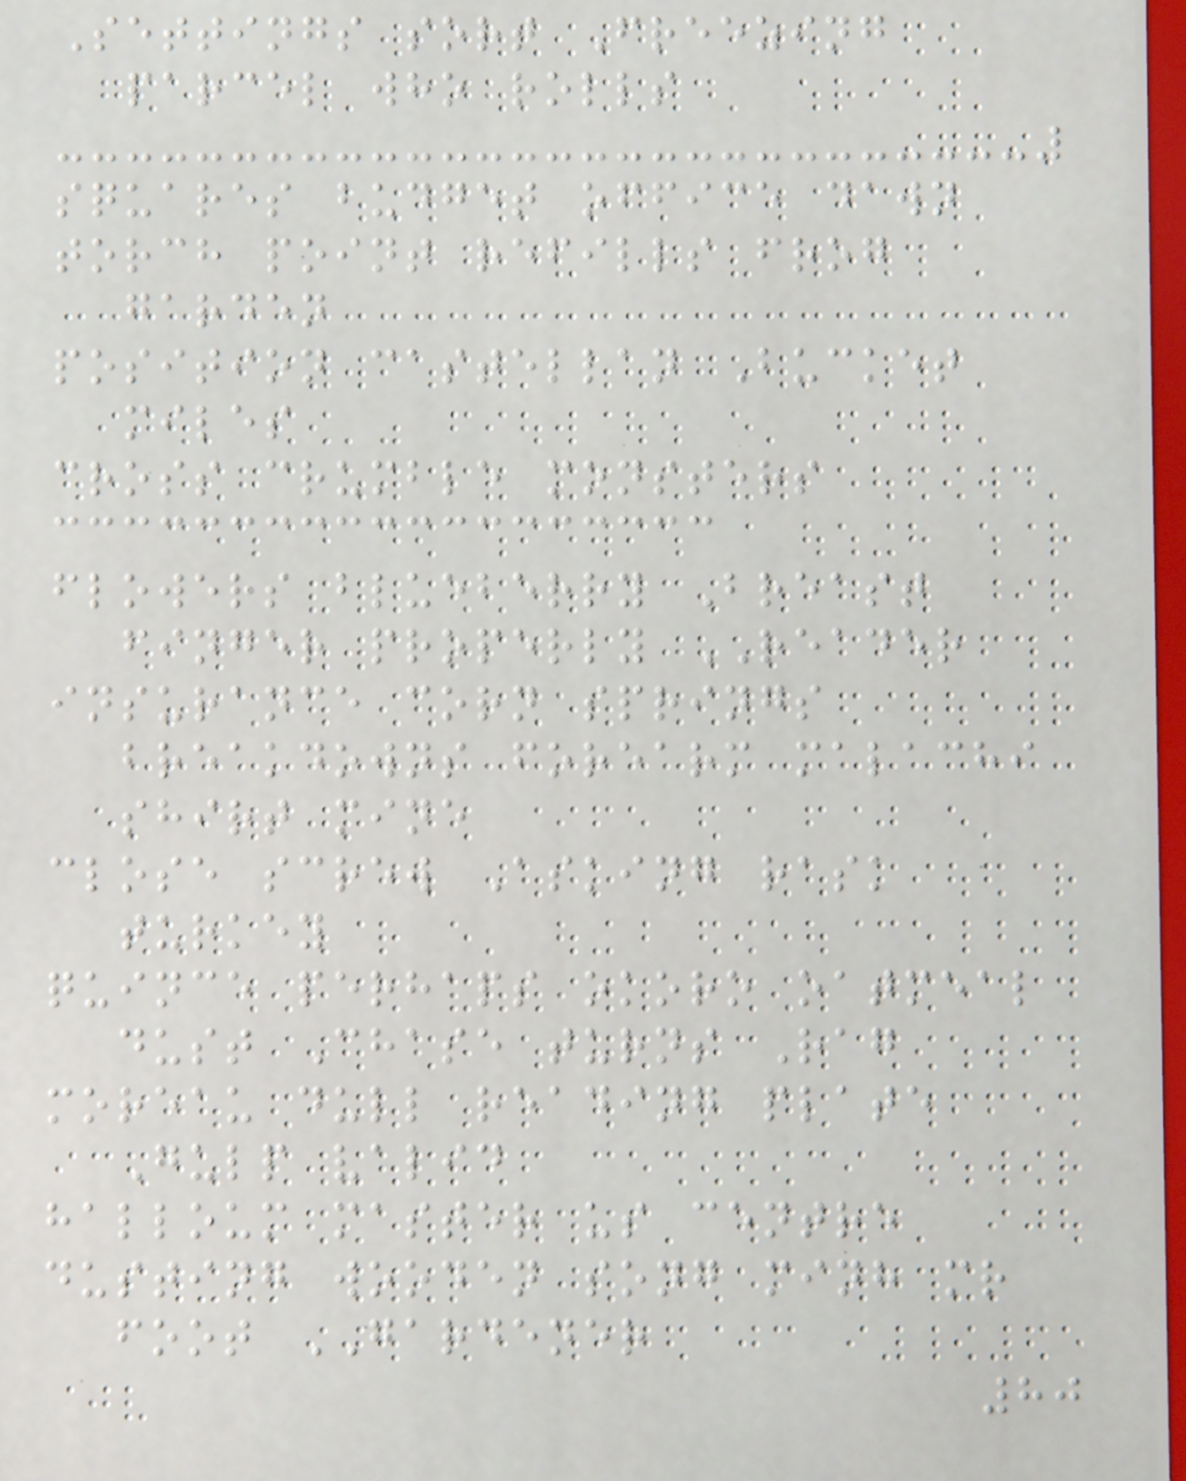Settings sort Freezing
parcel who rolls
squares budget office dawn
torch point refills frog
garden
position castellan Bucket
miles
cross crumble monsters
flowers blueberry Breast
finger properly READER
insurance corn springs
breakdowns forearm malachi
shirt mine
close screw Asking rask
turkey
quince perhaps okoro oatmeal
dust Chase turns Rag
moreau dull reading plate
Gulp valid
halloum master us centre
dusting wooden song minh mr
foot GARDENER
80
